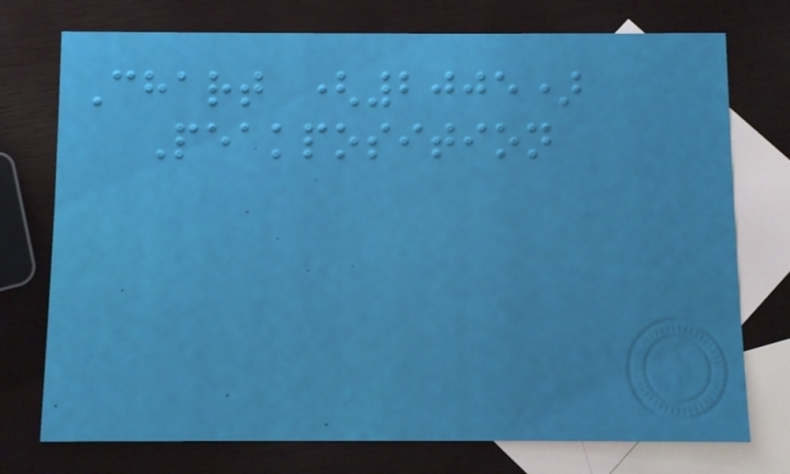Chart (2005)
Peakposition
